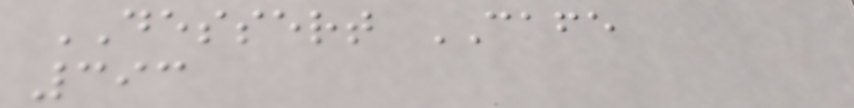DESSERT CAFE
393
